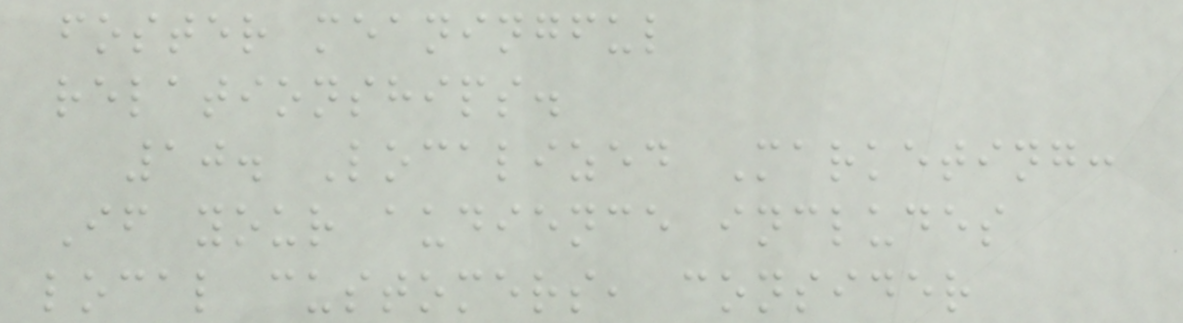foster meaningful
relationships.
10. Localized Marketing:
If your audience includes
local customers, consider
